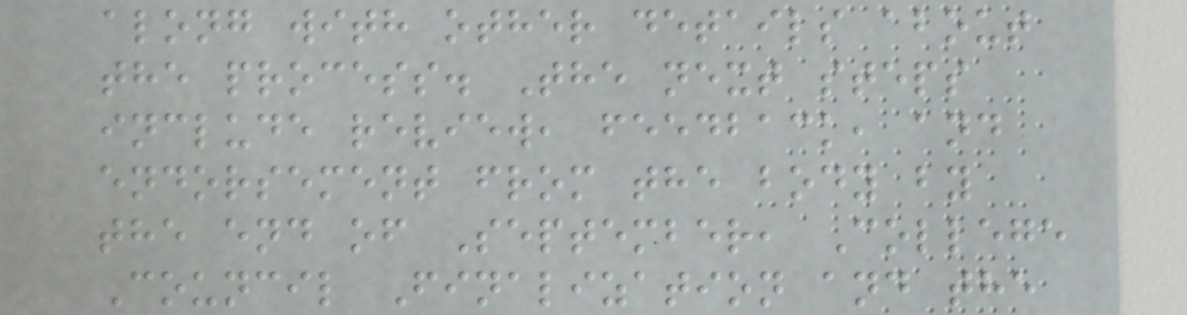along with other details about
the process. The next steps
include review, feedback, and
endorsement from the body by
the end of September, College
Council Finalization and the
